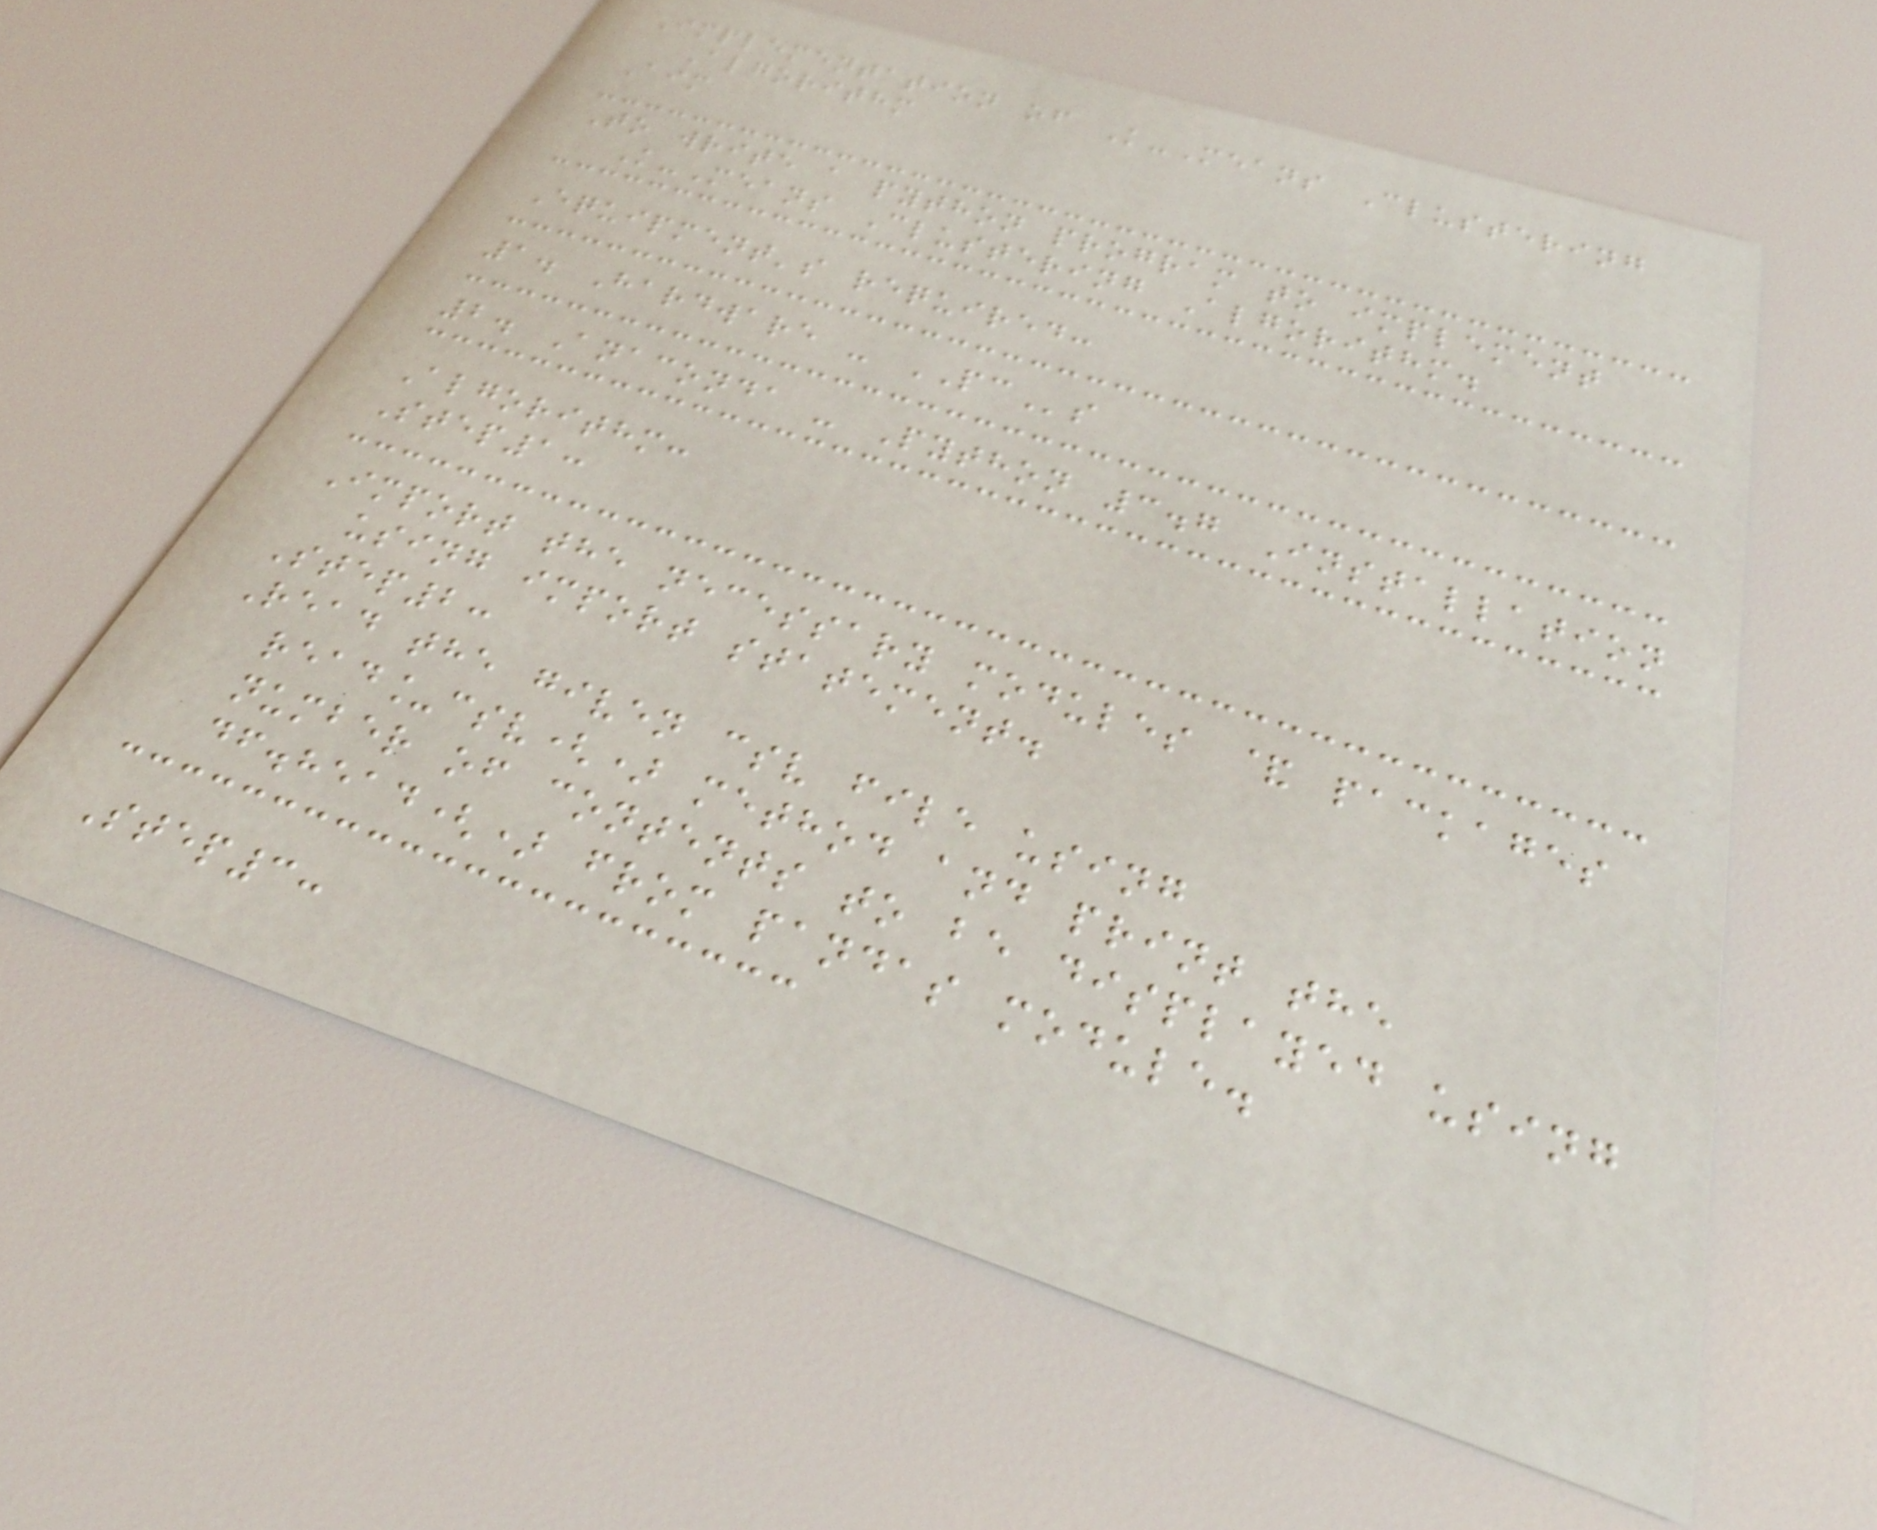Implementation of K-Means Clustering
Algorithm
Aim
To write a python program to implement
K-Means Clustering Algorithm.
Equipment's required:
1. Hardware - PCs
2. Anaconda - Python 3.7 Installation
Algorithm:
Step1:
Import the necessary modules & packages
using import statement.
Step2:
Read the given csv file using
read_csv() method and print the
number of contents to be displayed using
df.head() from pandas module.
Step3:
